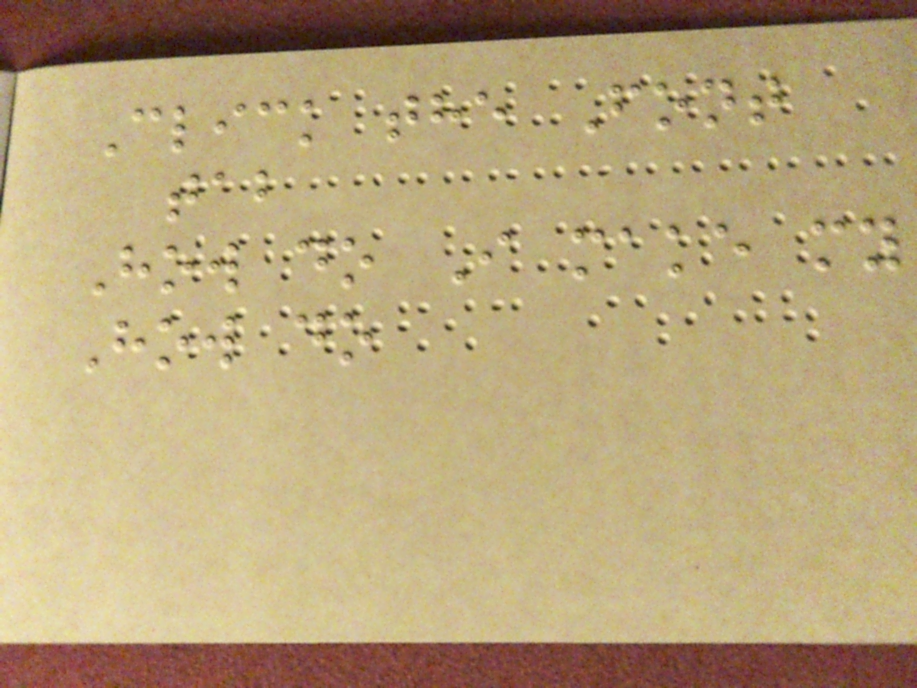Click the Font
tab
How do I make my
How do
